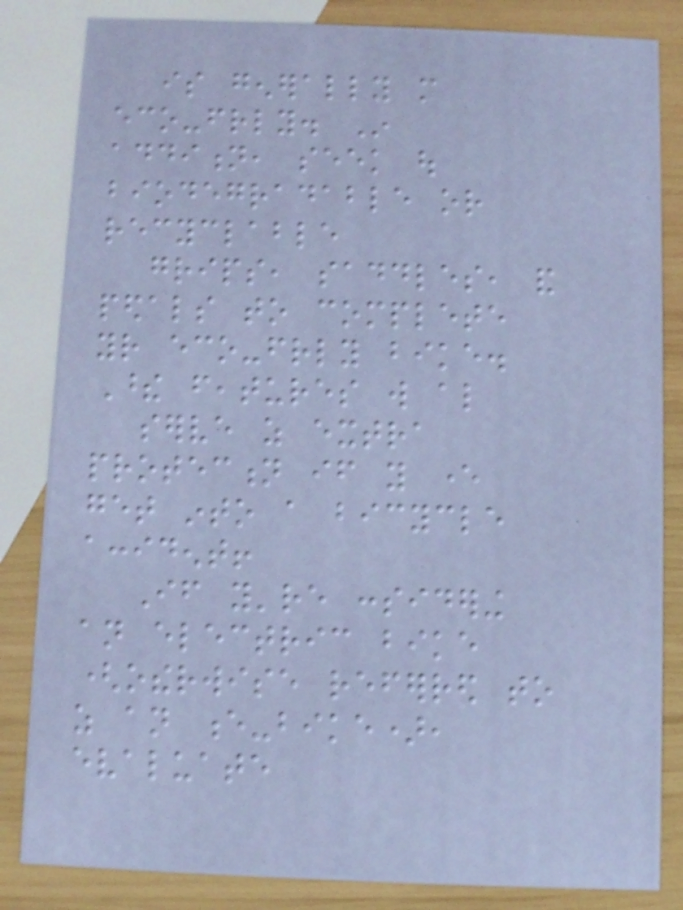is generally more
eco-friendly. In
addition, seek out
biodegradable or
recyclable
grips, saddles, and
pedals to complete
your eco-friendly bike.
These features will also
serve as extra
protection if you ever
get into a bicycle
accident!
If you're considering
an electric bike
(otherwise referred to
as an e-bike),
evaluate
